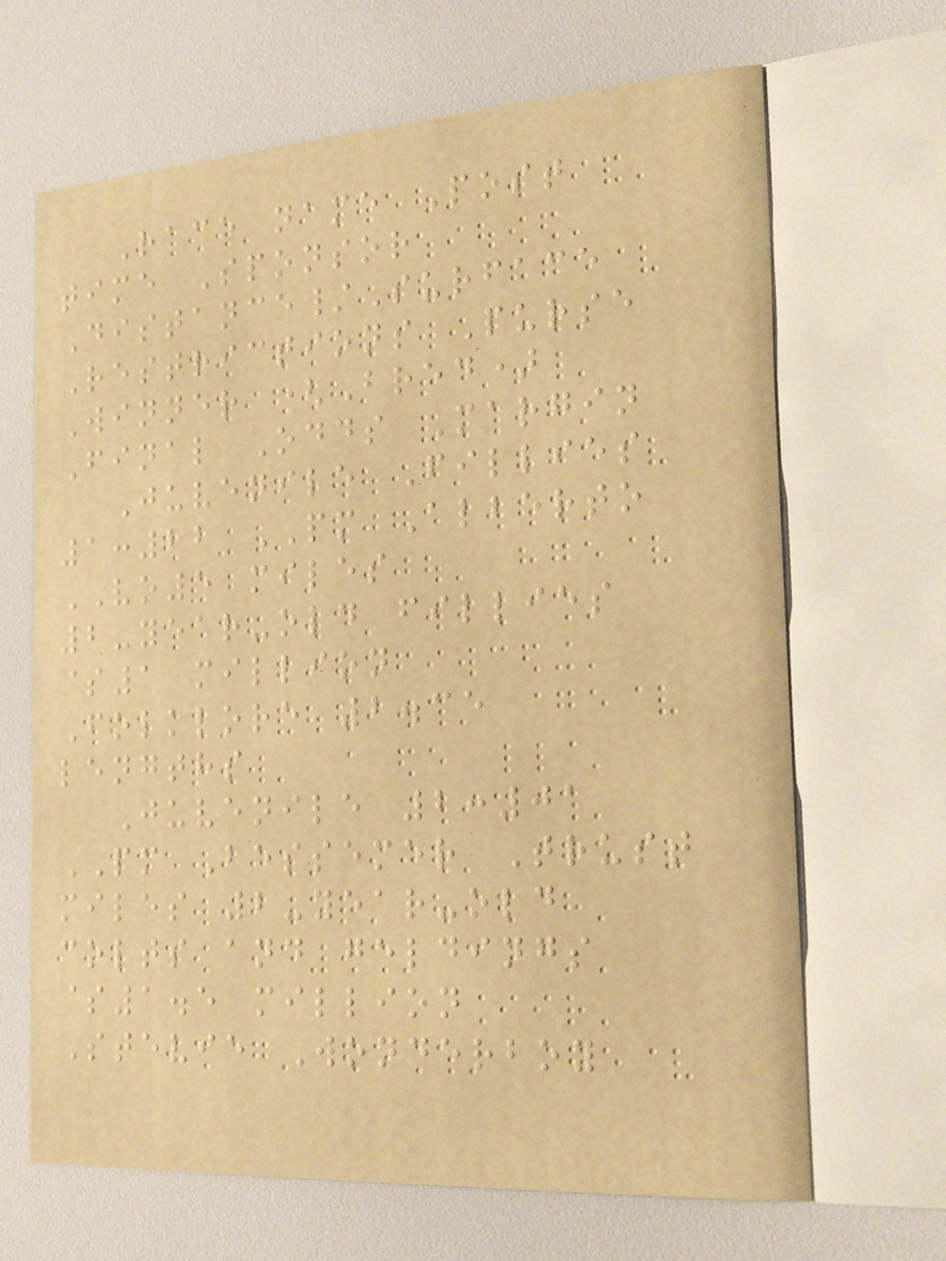Race name Post
time Sponsor
Distance/Surface
Restrictions Purse
Winner (Bred)
Final Odds Margin
Juvenile Fillies
1:22 PM Alberto
VO5 miles
2-year-old fillies
$1 million
Folklore 2.35
lengths
Juvenile 2:01
PM Bessemer Trust
miles 2-year-old
colts and geldings
$1.5 million
Stevie Wonderboy
